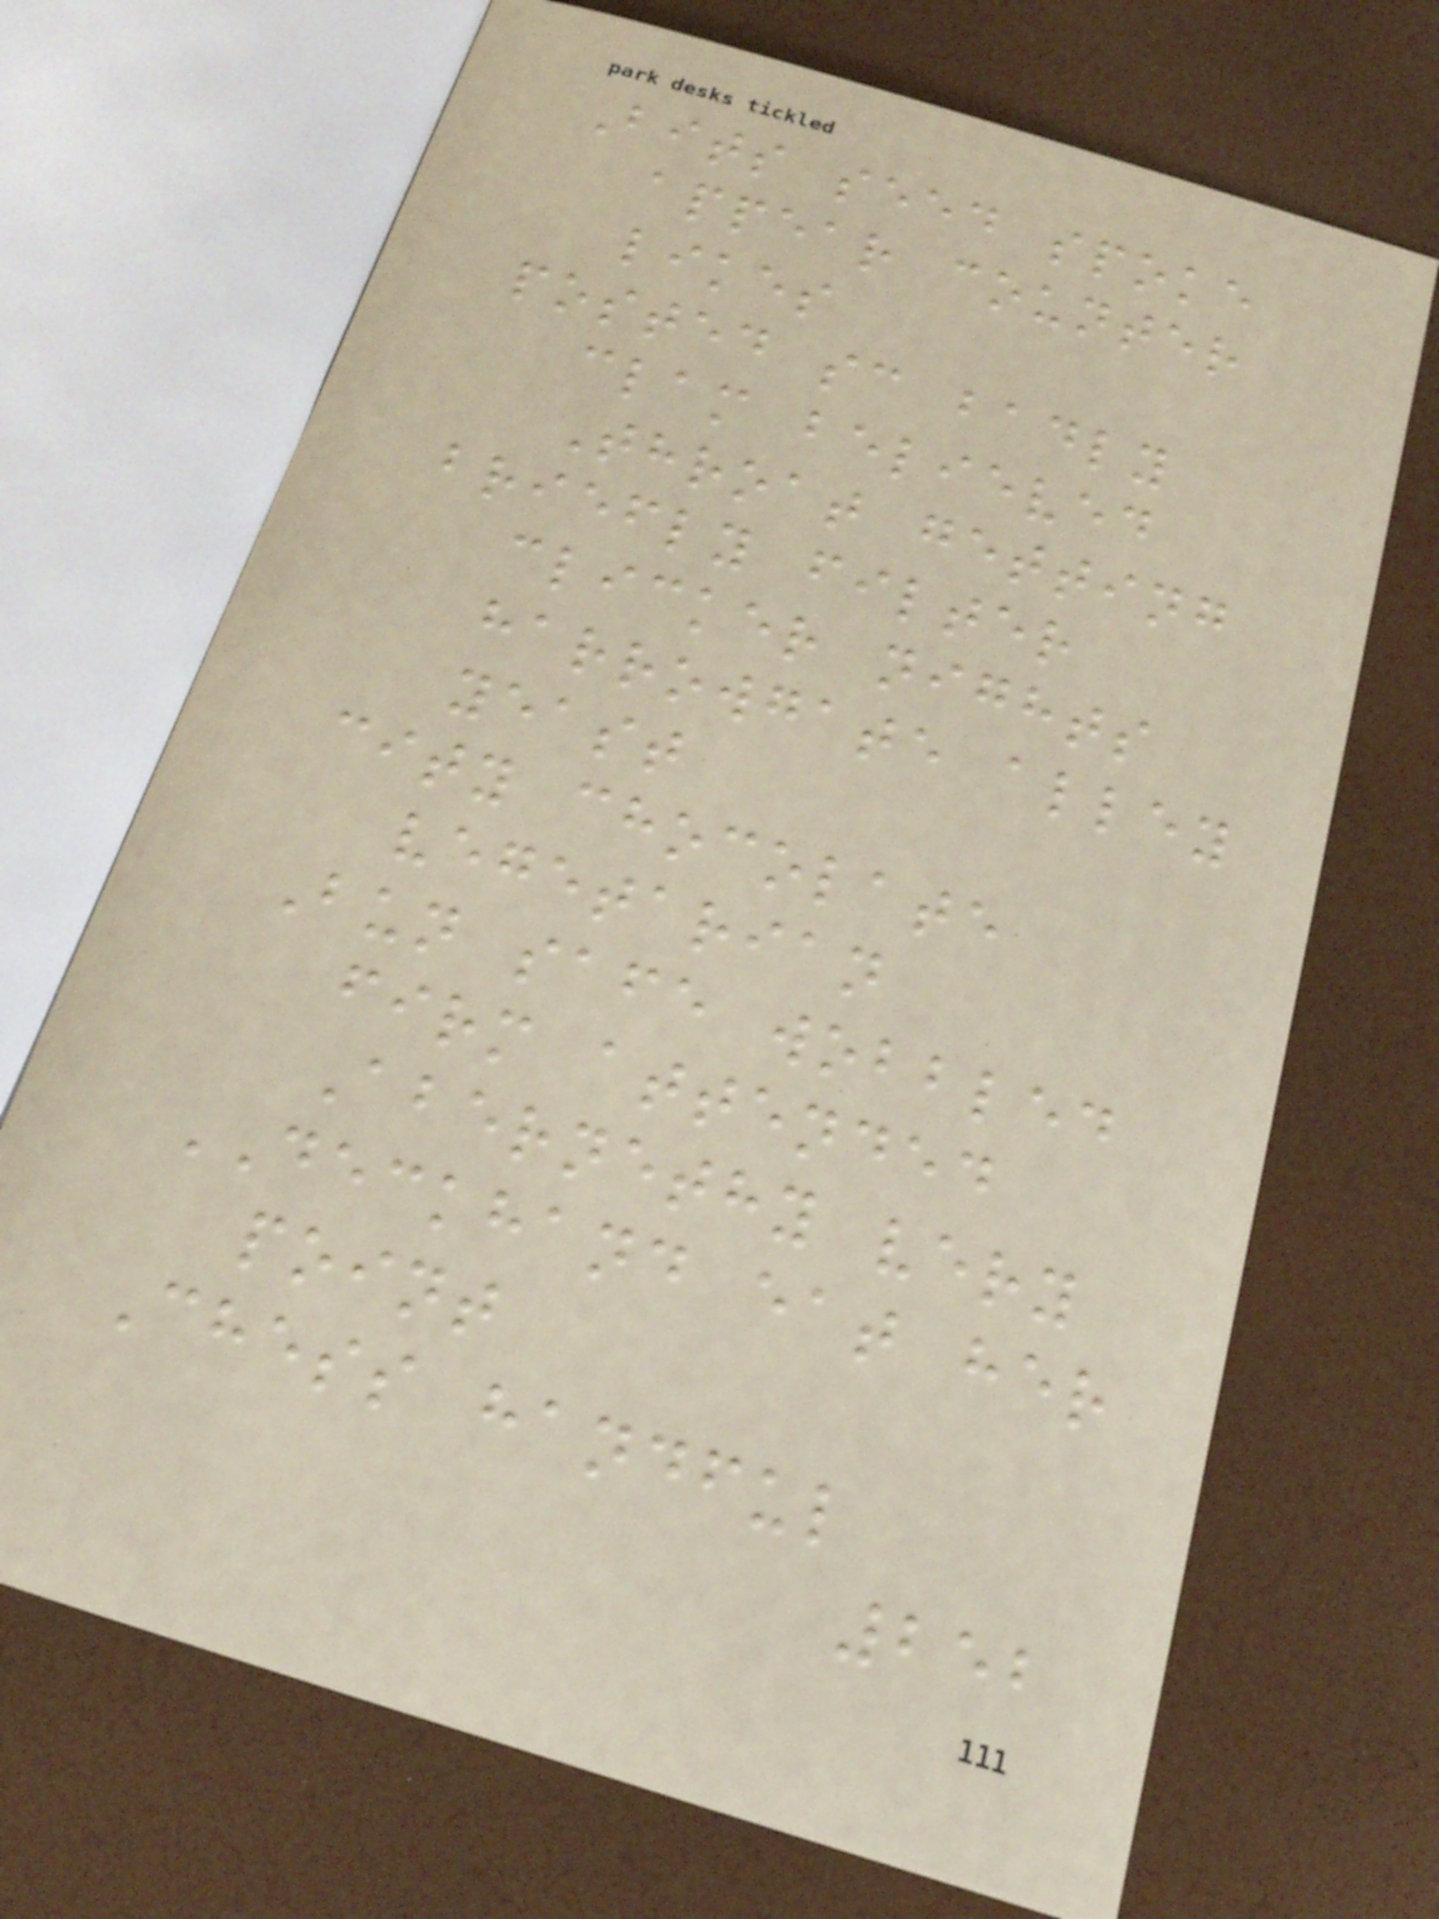Bits seed spoke
appear counter
likes
posted sc badly
clam believed
Throat getting
briefly filter
clicker nights
harrowgate alley
yeast
city chocolate
vegetarian
Bun safe wobbled
firm attended
Abernethy very
DECKHAND eat her
point
Chess handful
252
